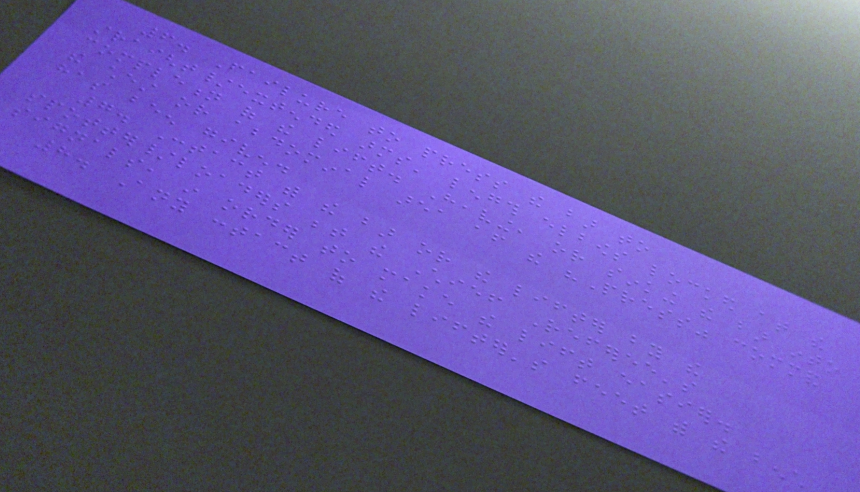6. Failure to press the bar to
straight/extended arms' length elbows locked at the
completion of the lift. Heaving, or sinking the bar into
the chest or abdominal area after the "Press" command
has been given.
7. Contact with the bar or the lifter by the
spotter/loaders between the Chief Referee's
signals, in order to make the lift easier.
8. Any contact of the lifter's feet with the bench
